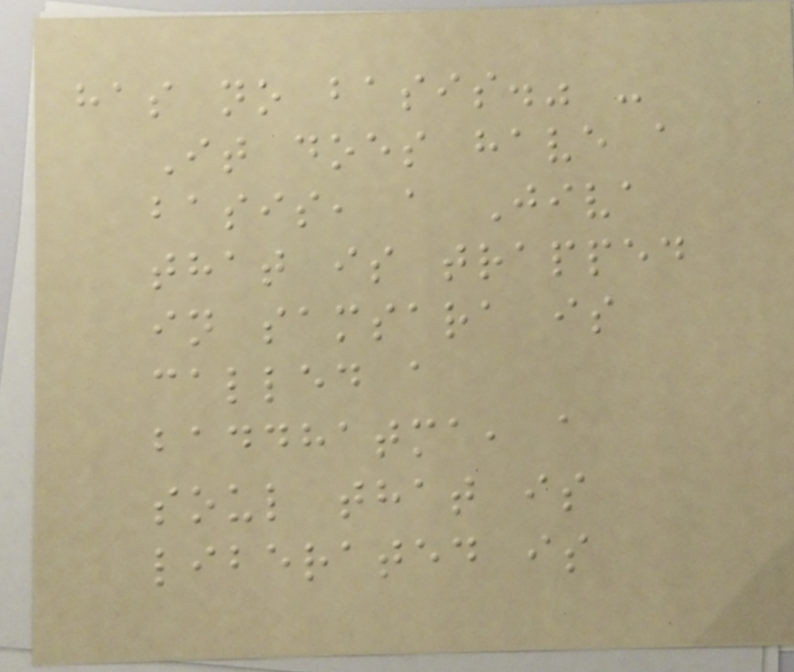has no basis." -
It does have a
basis, a Jiva
that is trapped
in samsara is
called a
baddhatma, a
soul that is
liberated is
